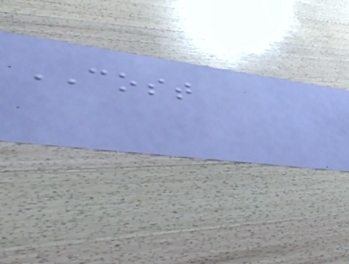COST
